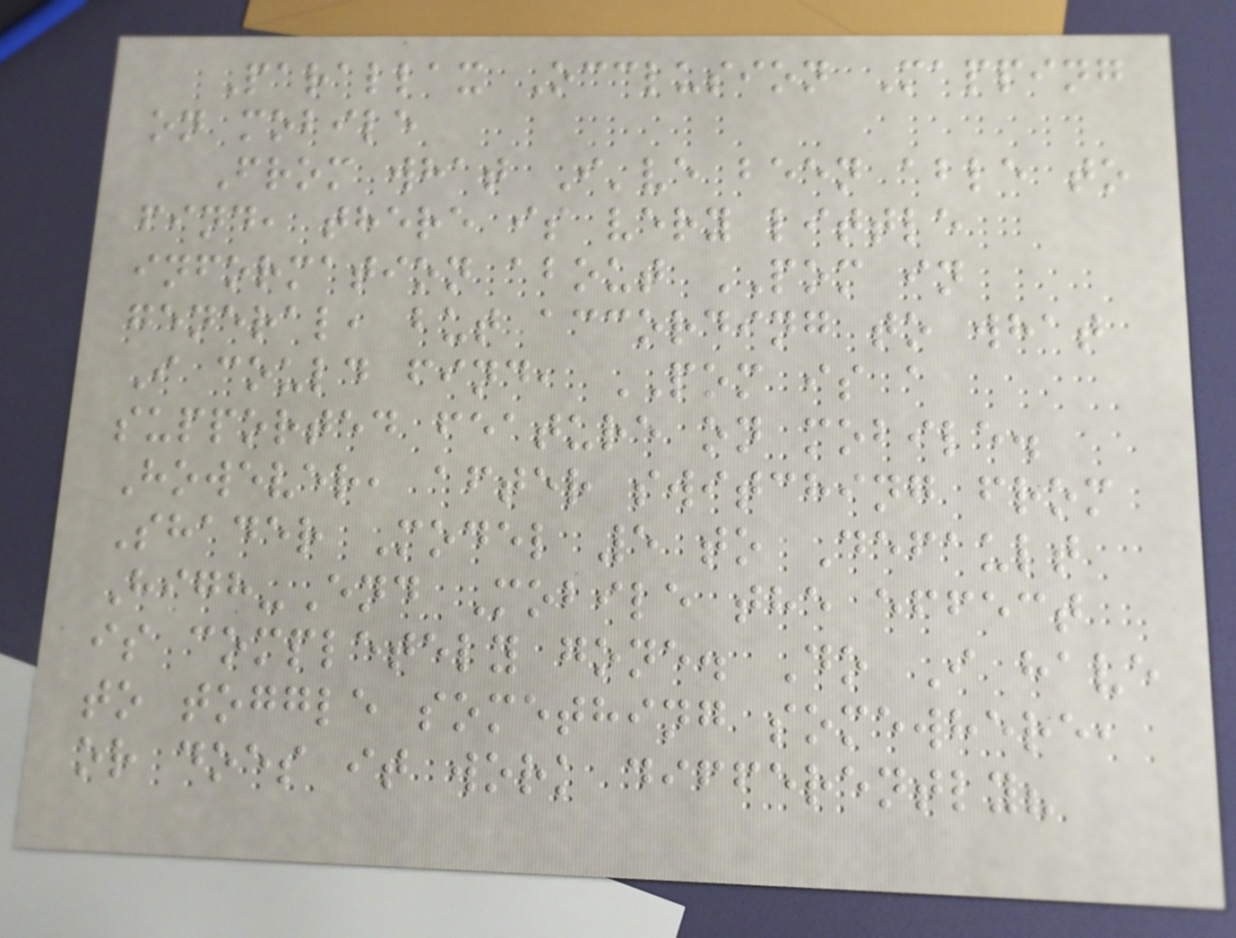Parallax Occlusion Mapping
on mobile
From what I've been able to
find, there is very little
information about POM in
general, but according to what
I could find, POM is a
supported feature on mobile.
However, after switching from
Shader Model 5 to Default
High-End Mobile the effect
is completely gone. Do I have
to toggle something somewhere,
or does it work differently?
